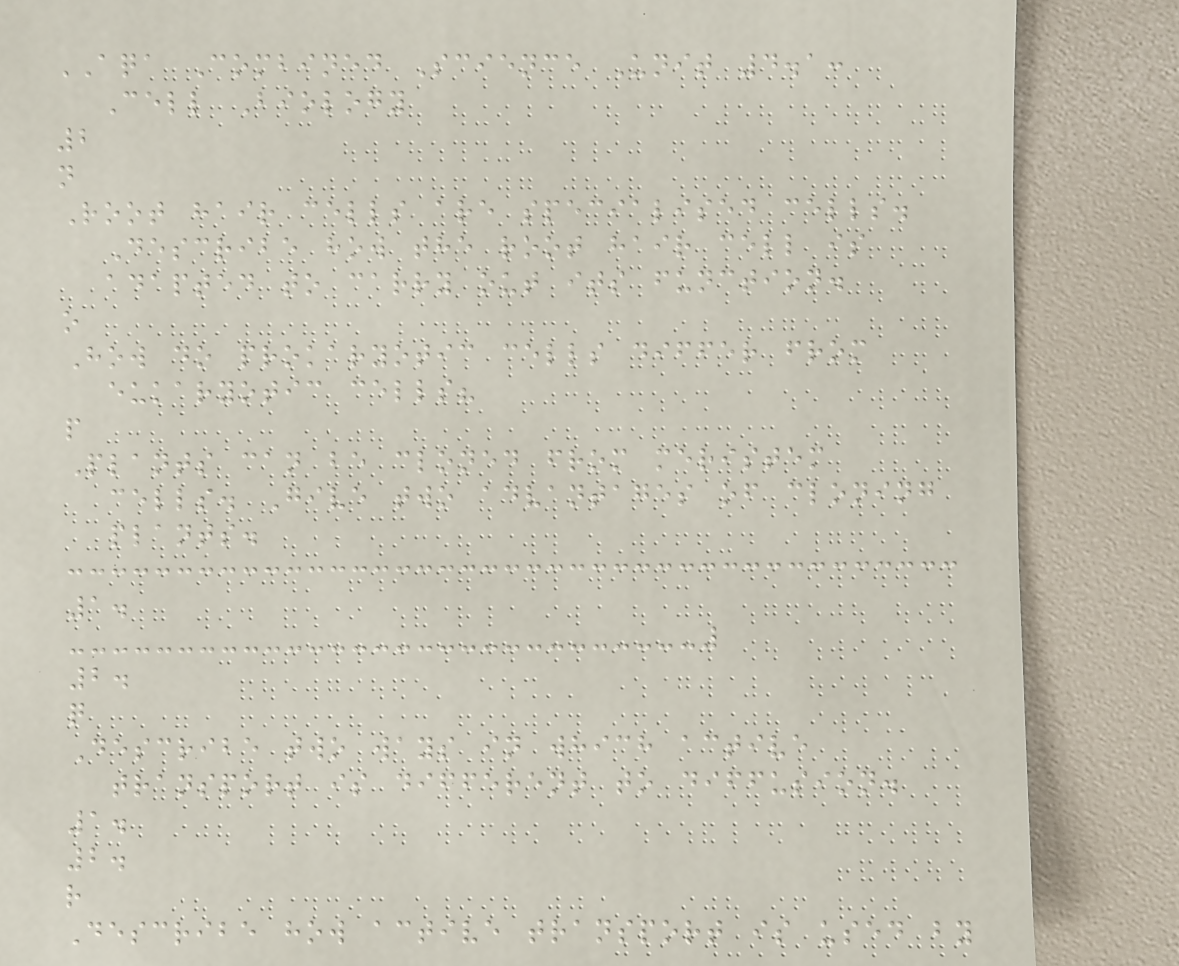AQA Combined Science Unit 4.1:
Cell Biology
2
n
Root hair cells are specialised cells.
Describe how the root hair cell is
adapted to carry out its function.
o
How do prokaryotic cells differ from
eukaryotic cells?
p
Plants can be cloned from meristem
cells. Give two advantages of cloning
plants.
1.
2.
q
Describe two ways in which active
transport is different to diffusion.
1.
2.
r
Describe how active transport is used by
